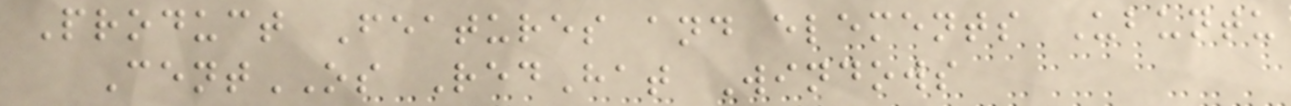Product Features and elements Ubuntu
CentOS RedHat Windows
